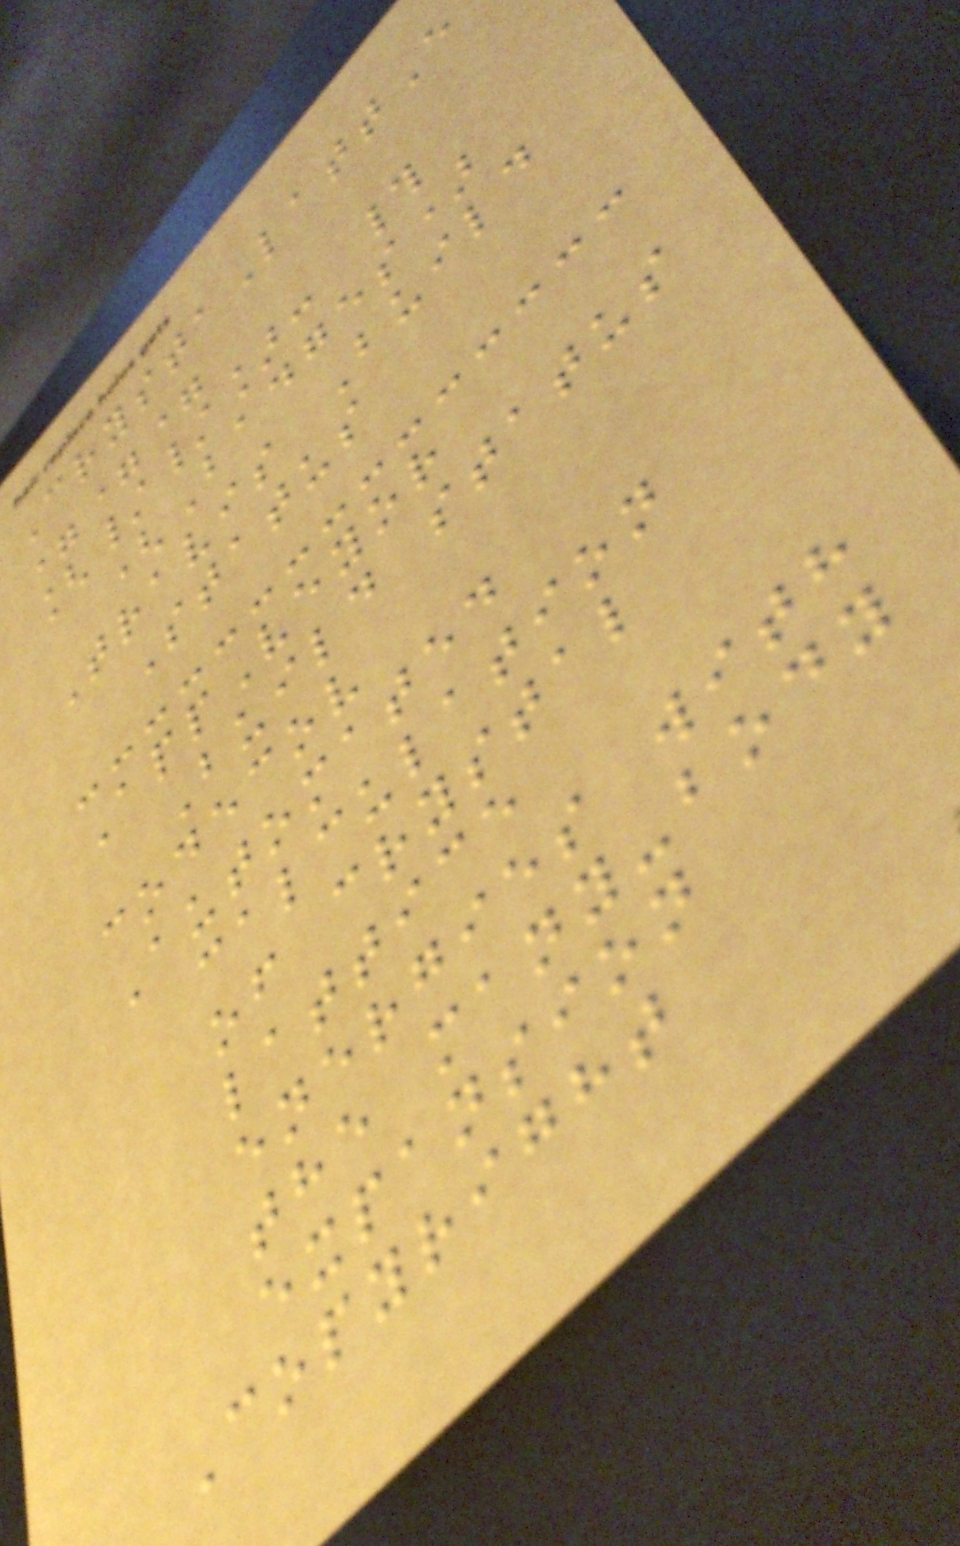CrystaLattE
===
[//]: #
(Badges)
Travis Build
Status
AppVeyor
Build status
codecov
Automated
calculation
of crystal
lattice
energies with
the many-body
expansion
Copyright
